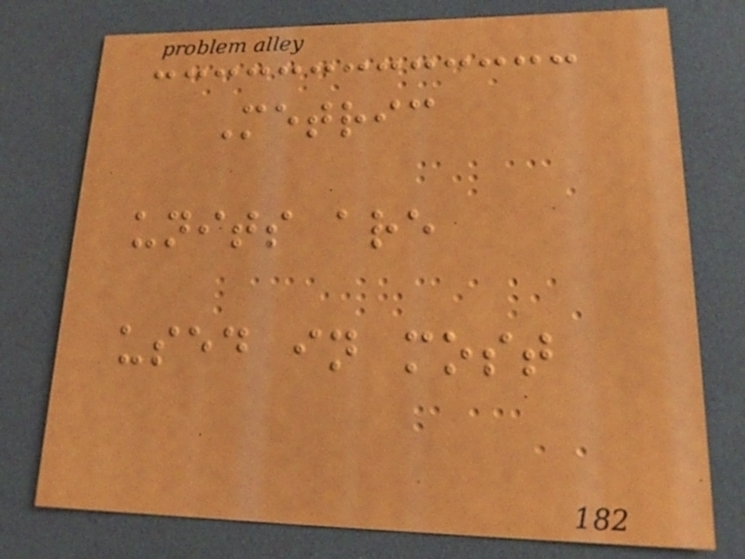Metric
units are
used in most
